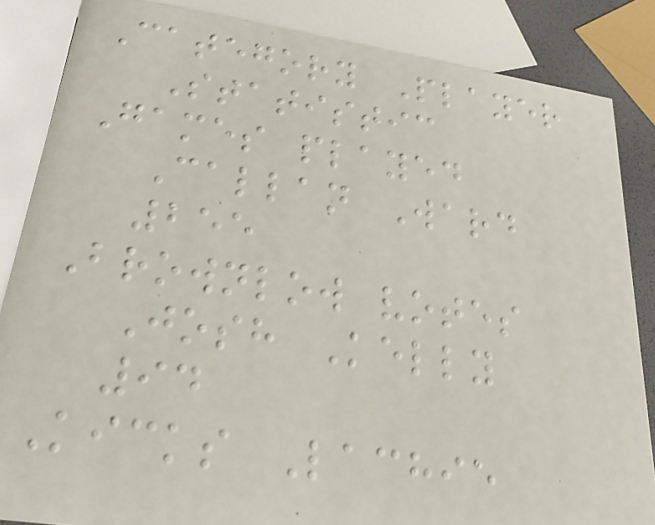Category Player
Statistic
Games played
Callan Ward
255
Brownlow votes
Josh Kelly
94
Kicks Lachie
